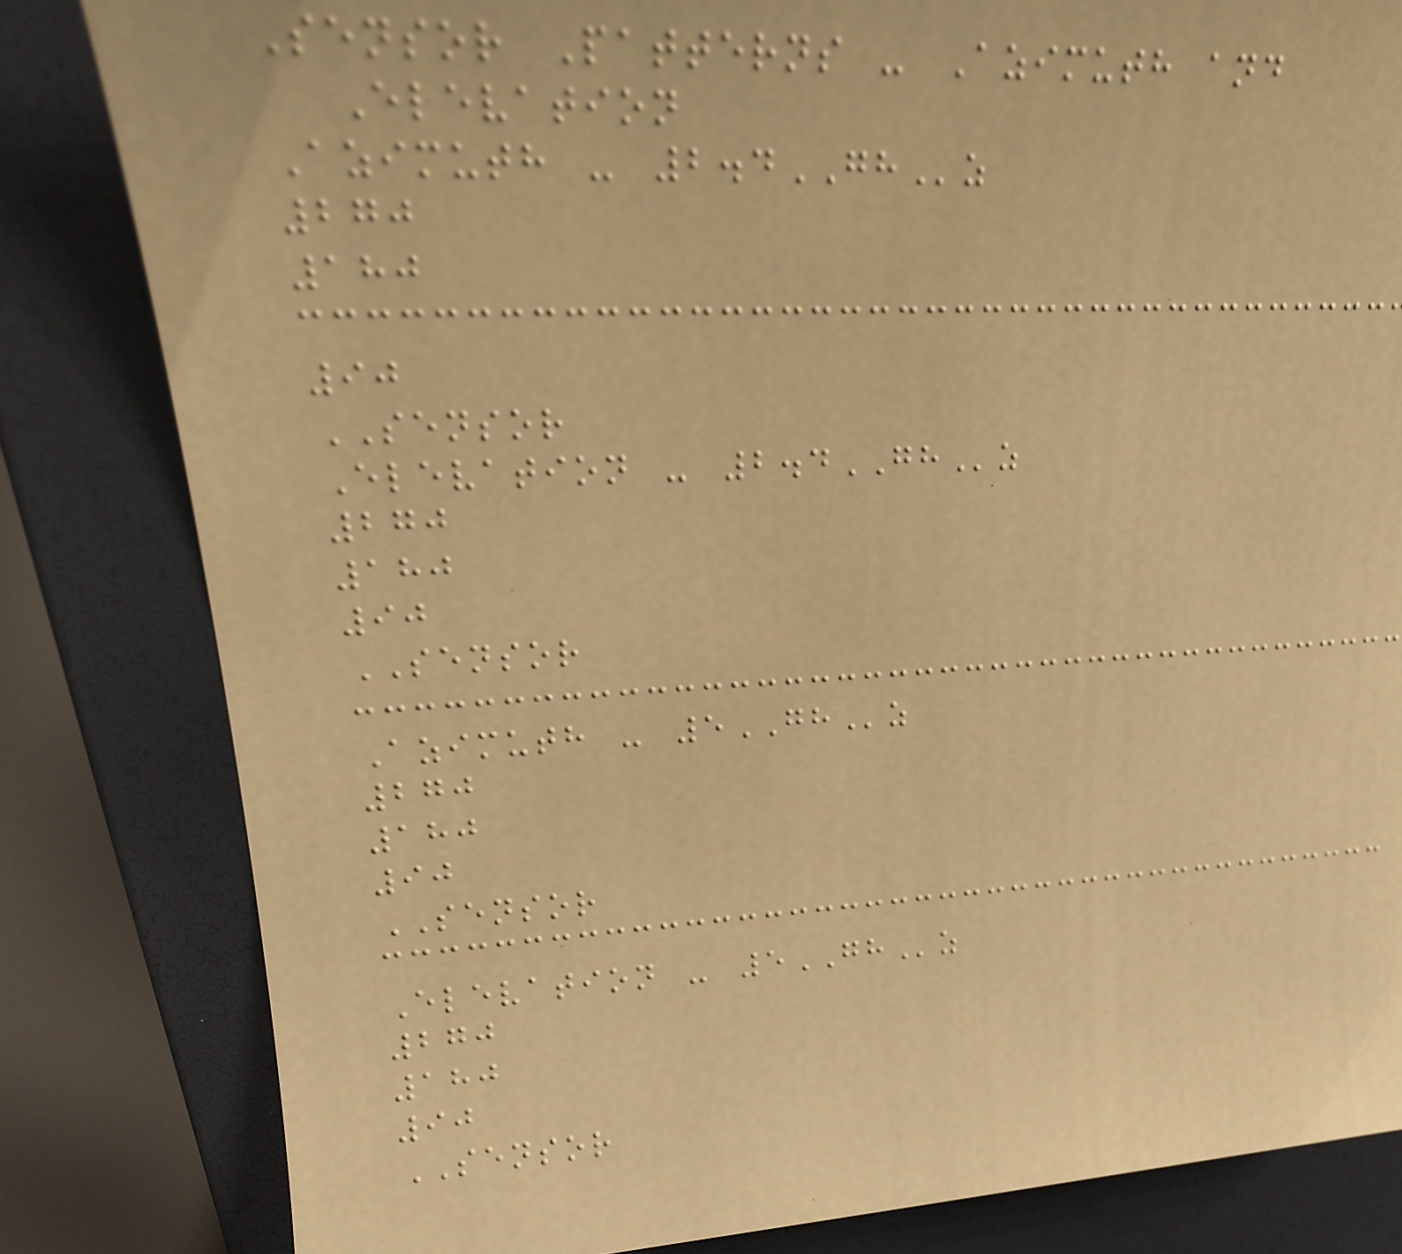Sensor Patterns - Azimuth and
Elevation
Azimuth - 2.4GHz
270
180
90
SENSOR
Elevation - 2.4GHz
270
180
90
SENSOR
Azimuth - 5GHz
270
180
90
SENSOR
Elevation - 5GHz
270
180
90
SENSOR
